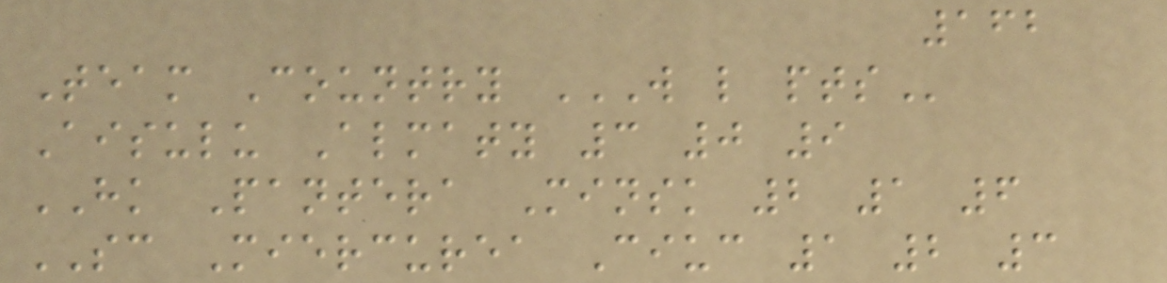162
Team Country W L PTS
Aisulu Almaty 3 0 9
HK Pantera Minsk 2 1 6
SC Miercurea Ciuc 1 2 3
